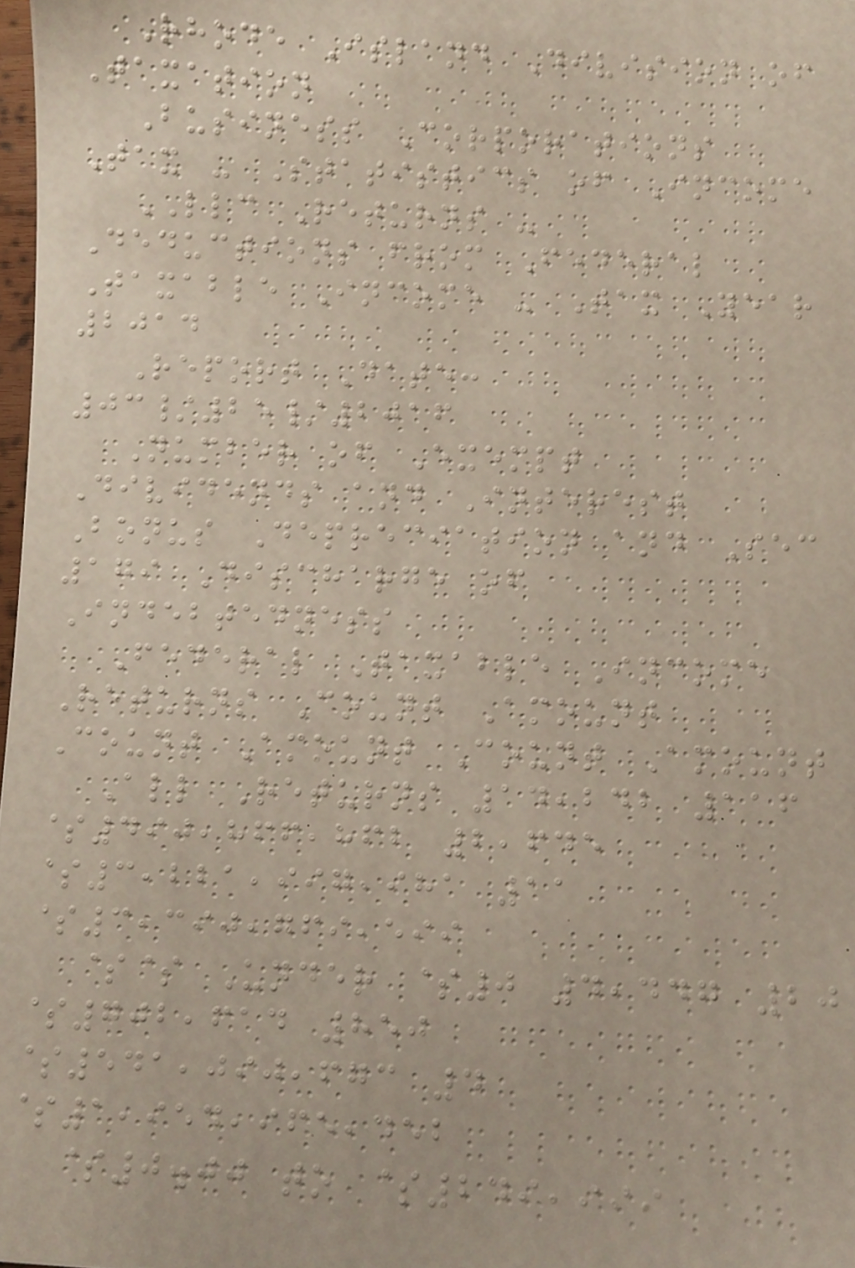Rhode Island Division of
Taxation
Business Corporations
Tax - Statistics of Income
LLC Returns -
Deductions from Federal
Taxable Income - Tax Year
2014
Report Date:
03/25/2016
Number of Exempt
Dividends and Interest
Bonus Depreciation and Sec
179 Discharge of
Indebtedness
Federal Taxable Income
Returns Count Amount
Count Amount Count Amount
All Returns 14,242 116
$490,866,862 2,645
$3,221,997,981 11
$3,390,769,599
$$ Under $0 4,447 20
$702,614 850
$541,090,673 4
$1,954,965,452
$0.00 to $249,999
